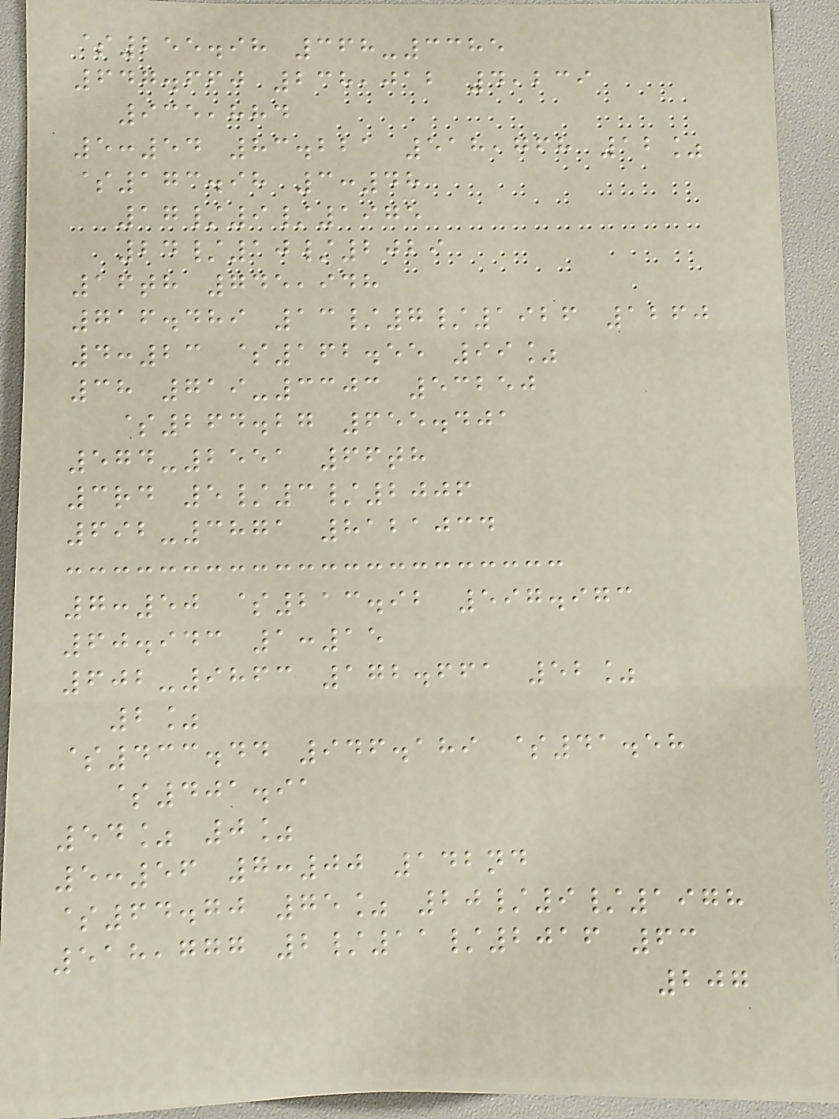$255.98 368-3385
647.660 238,012 4,239
935,884
5:54 83.221 518,768 12%
$173.98 3:48
17/9/1975
24/10/2029
16th 745,948
716.489 13/7/1926 1260
4:23 $162.55 99%
38 719-3303 53250
$264.27 655.401
574-2551 66th
3rd 5/3/2006
692-3871 8121034
7:50 $213.92 597.973
60.943 1:15
602-9863 172.661 52%
2%
$433.44 946.189 $41.58
$401.91
54% 0%
5:56 7:00 142nd
$64.70 75% 20/9/1978
518,777 2/11/2016 63
207
